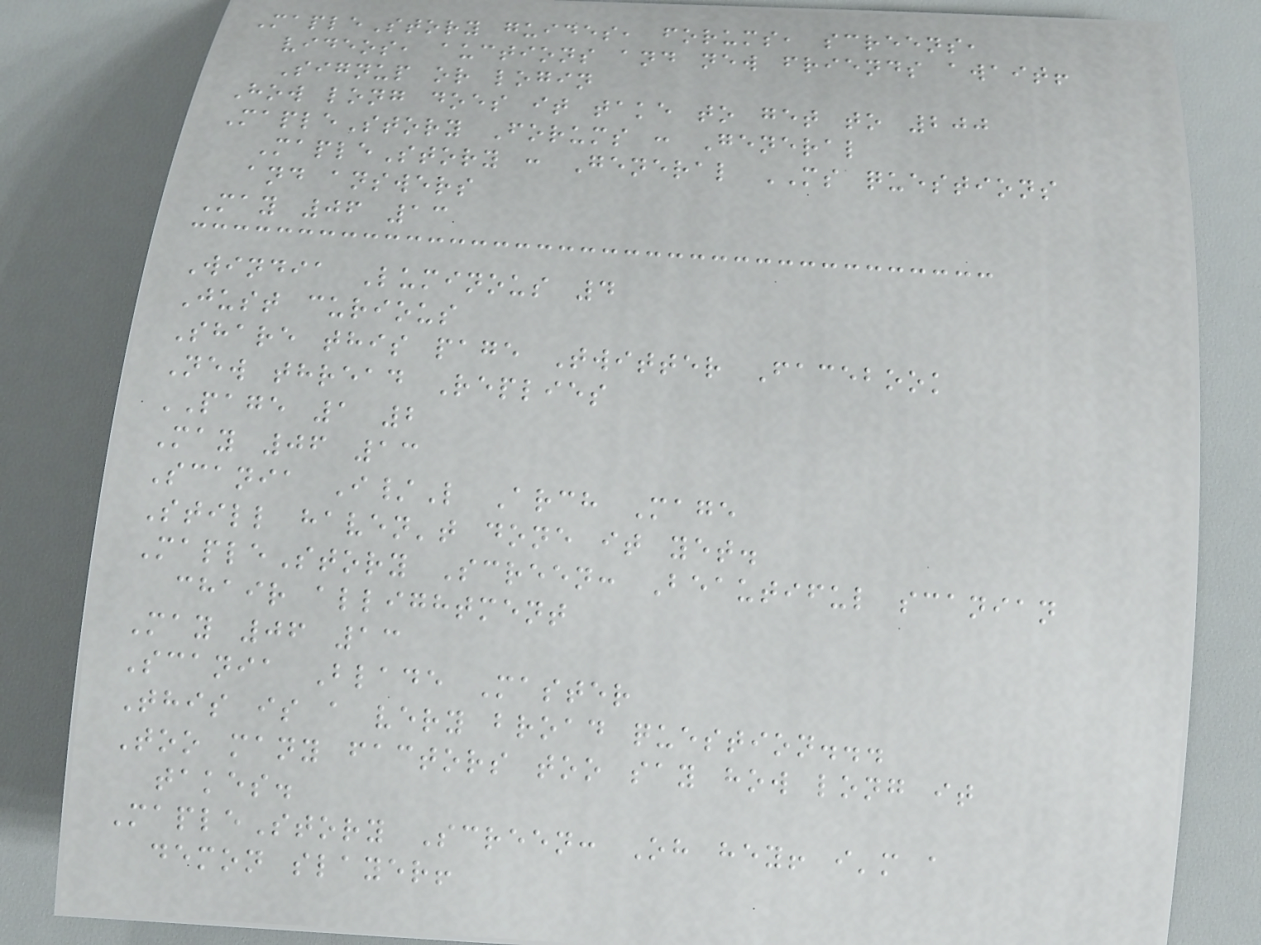MapleStory guides, forums, screens,
videos, auctions and new friends await!
Signup or login
How long does it take to get to 200
MapleStory Forums : General
MapleStory : General MS questions
and answers
May 06 13
Windia Luminous 4
Just curious
Share this page Twitter Facebook
New thread Replies
PAGE 1 2
May 06 13
Scania I/L Arch Mage
Still haven't done it yet.
MapleStory Screen: Beautiful scanian
chair allightment
May 06 13
Scania Blade Master
This is a very broad question...
Too many factors too say how long it
takes.
MapleStory Screen: Oh hey! i'm a
demon slayer!
